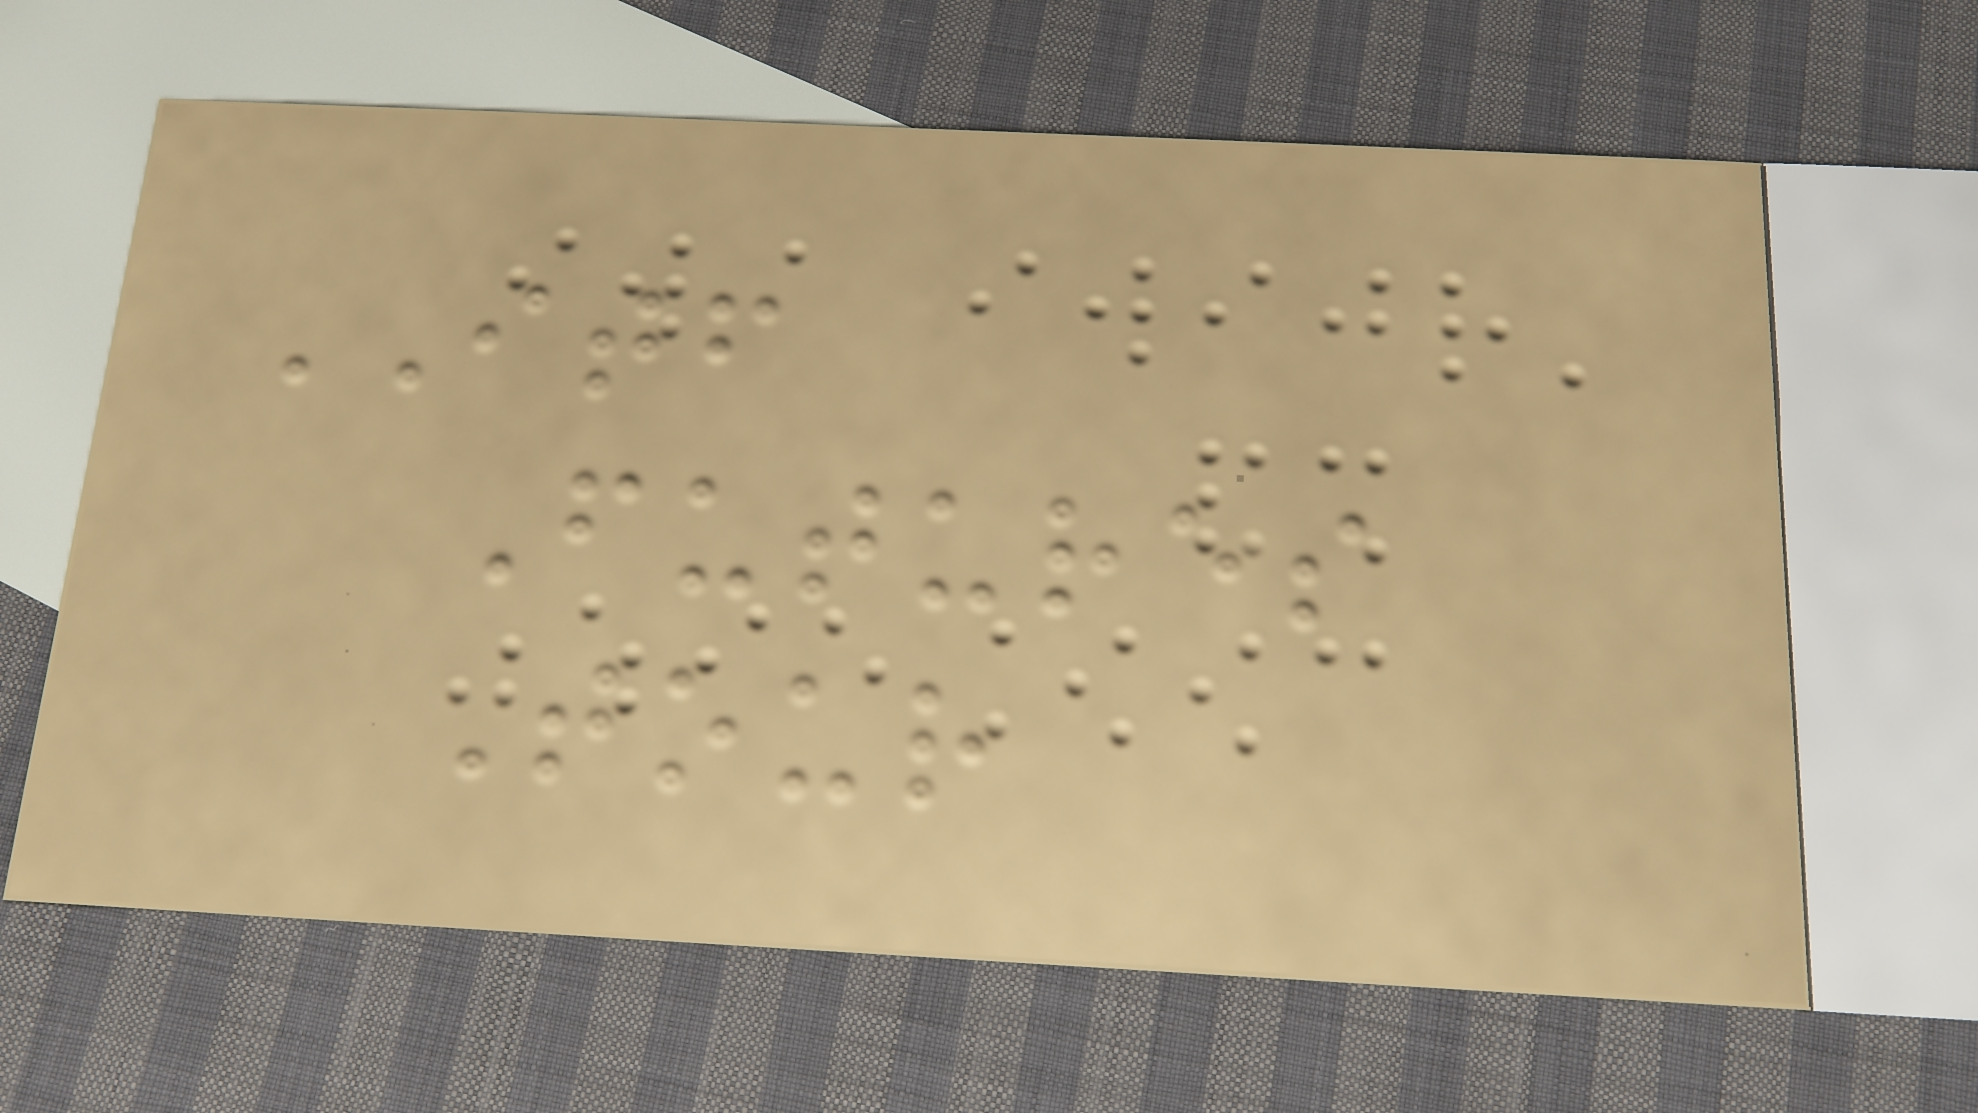ITF
Futures
Tour
